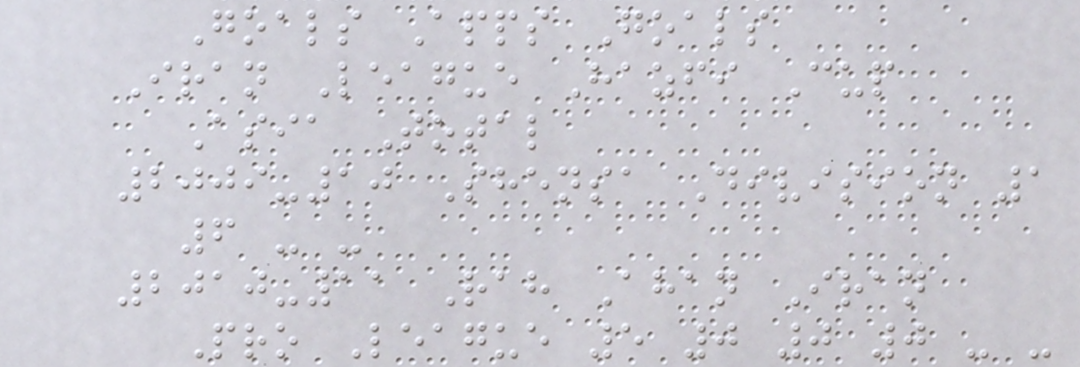Goals Apps Goals
Iran League Hazfi Cup
Asia Total
2009-10 Shensa Division 1
6 - -
2010-11 Rah Ahan Iran
Pro League 5 0 0 0 - -
